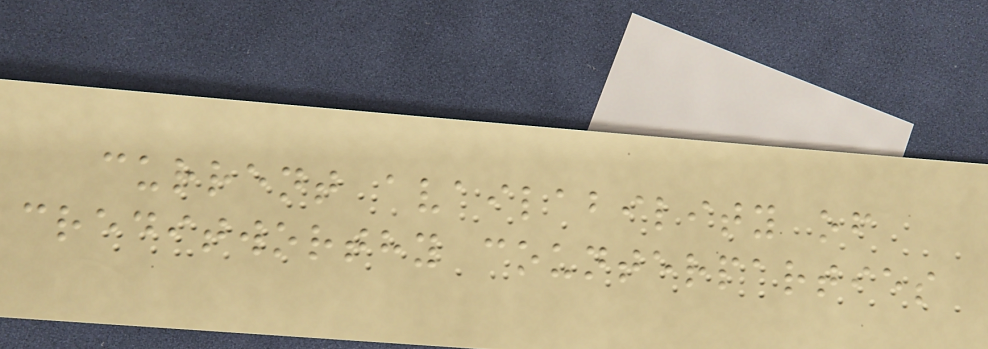current availability of
creditworthy counterparties
